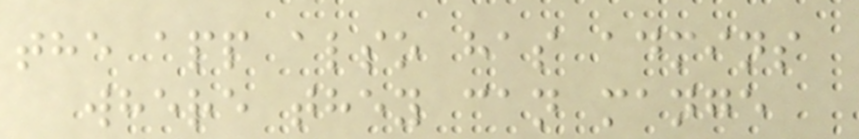the app also has admins
where they can mange
